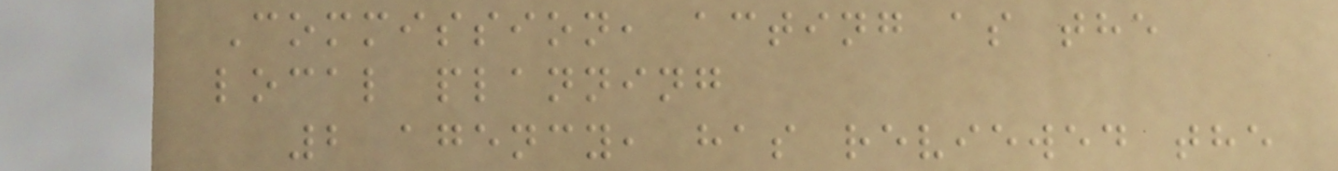Commission, acting as the
local planning
2 agency, has reviewed the
